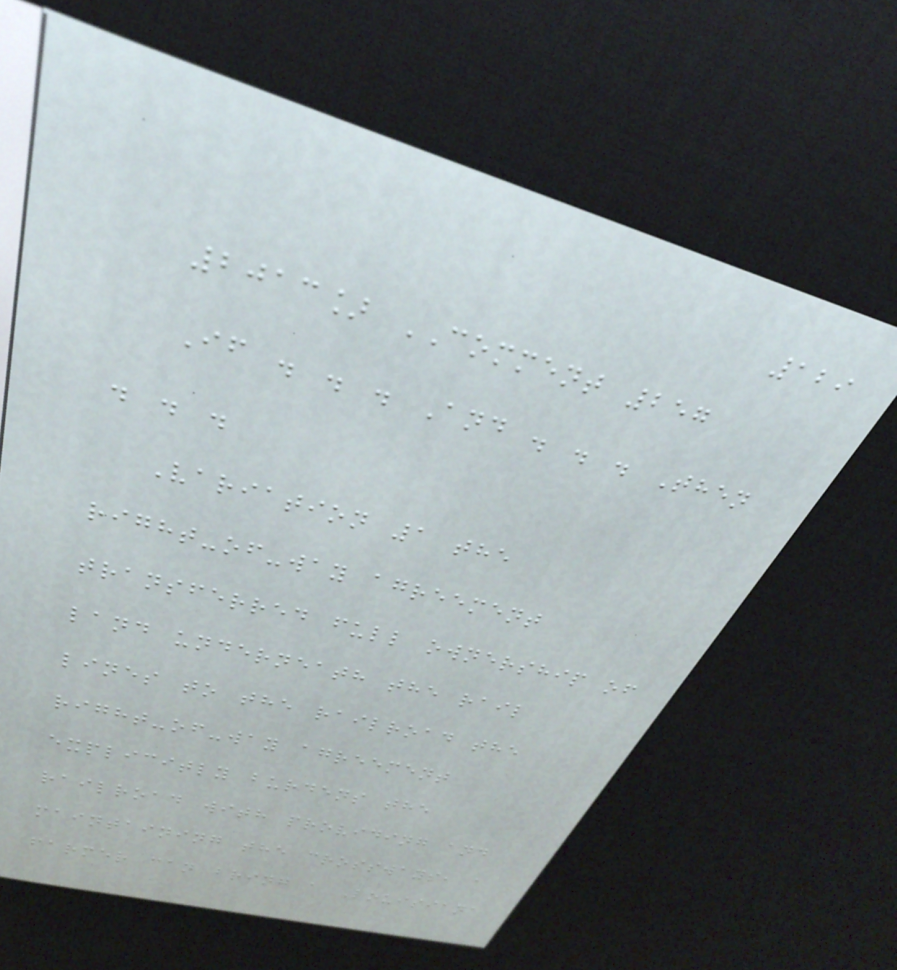129
2013] COMMENT 257
If . . . And . . . Then
. . .
Variation 1 the
right-of-way agreement
transferred full ownership of
land underneath the rail
lines to the railroad the
right-of-way agreement
explicitly burdens the
railroad with providing and
maintaining the crossways, a
farmer can bring a Louisiana
